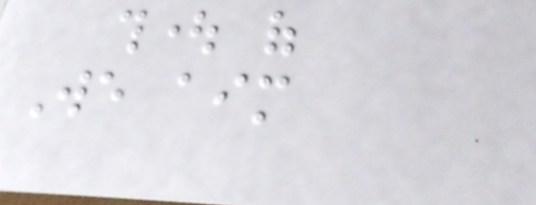thought of
We aim
